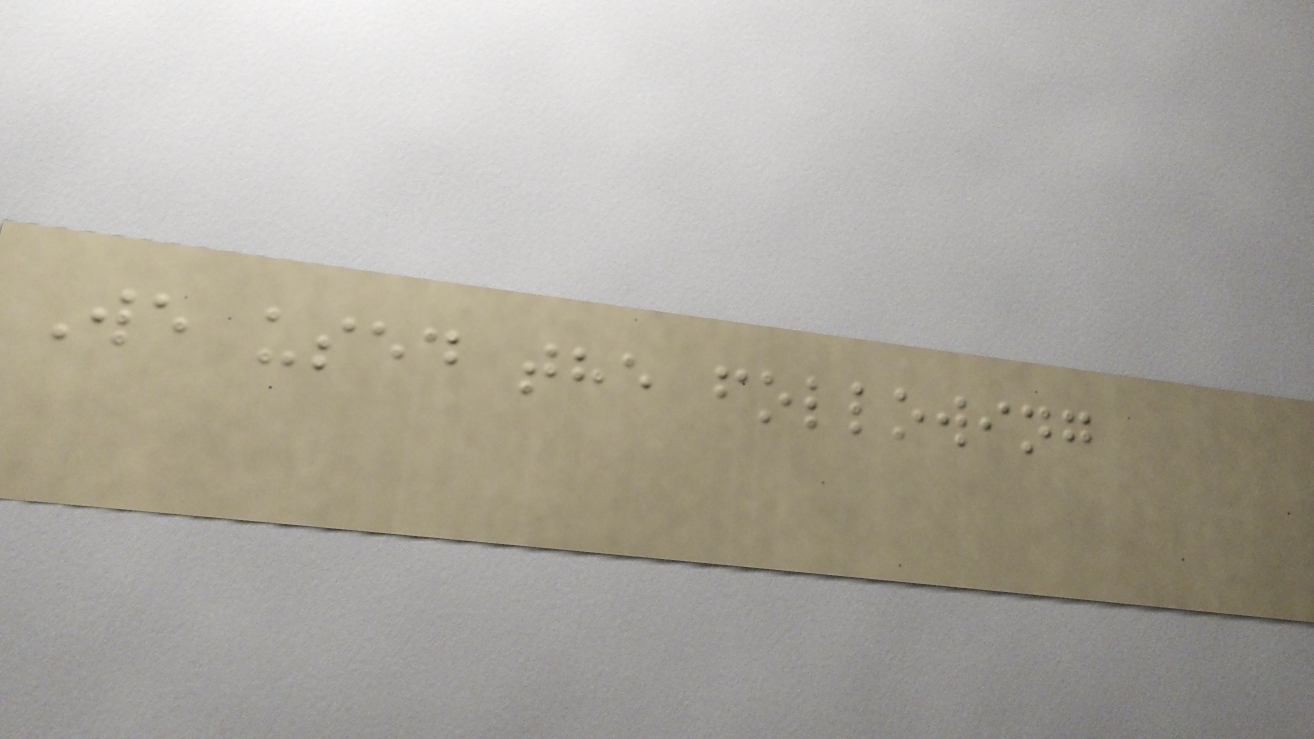We used the following
